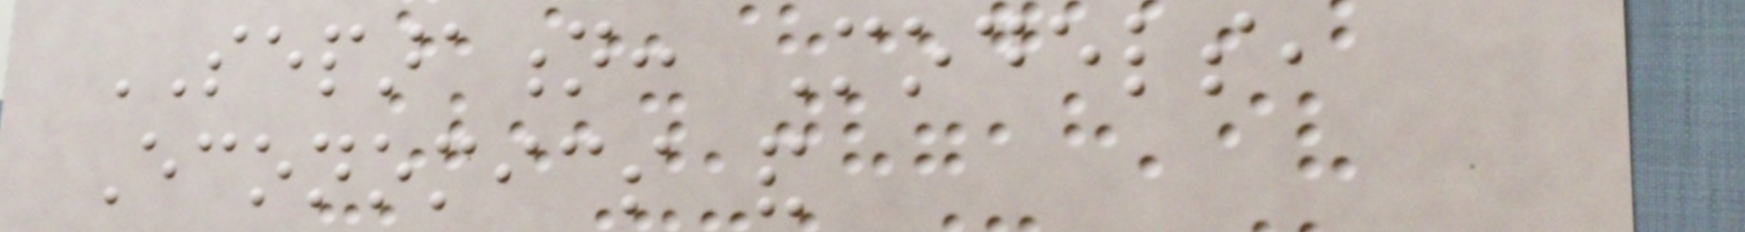SEPARATION: Models,
Economics and
